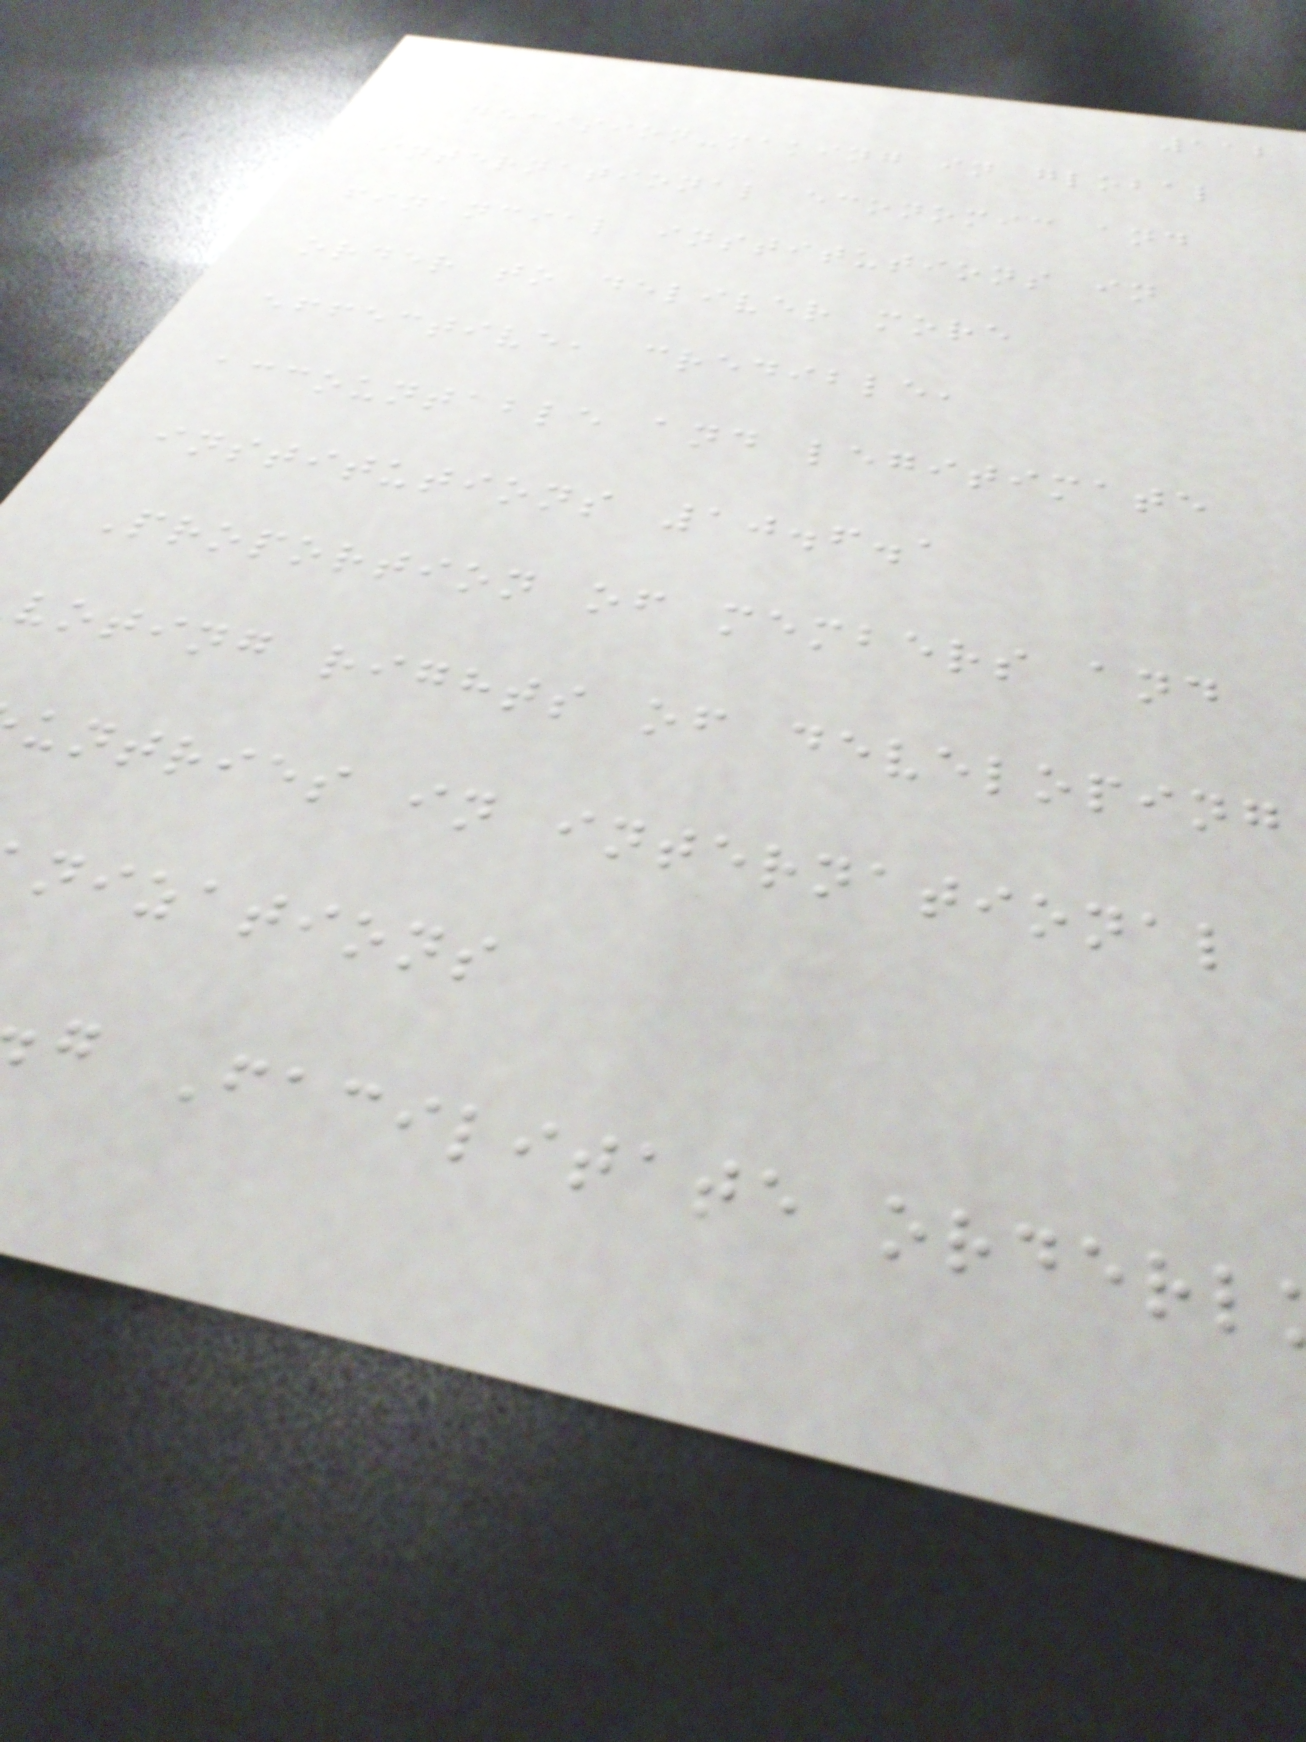112
decision-making in global
international economic and
financial institutions in
order to deliver more
effective, credible,
accountable and legitimate
institutions 10.6.1
Proportion of members and
voting rights of developing
untries in international
nizations
g Facilitate orderl
